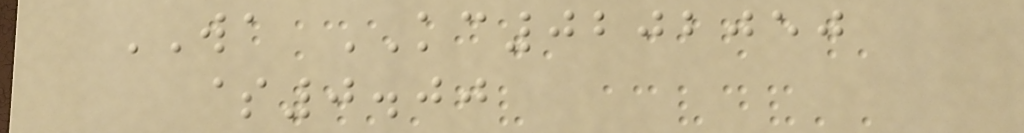WA KC0202050
$0.00
